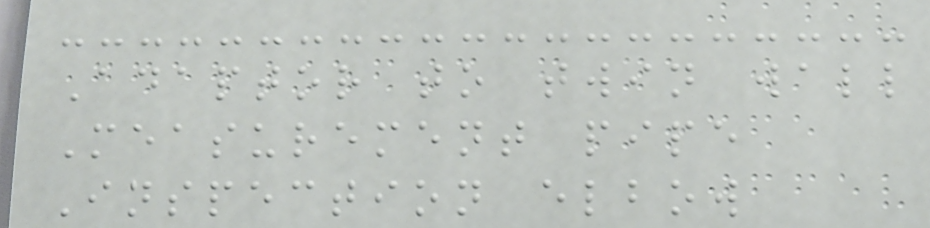Adaptor to twin wall
Measurement pipe
Inspection elbow
